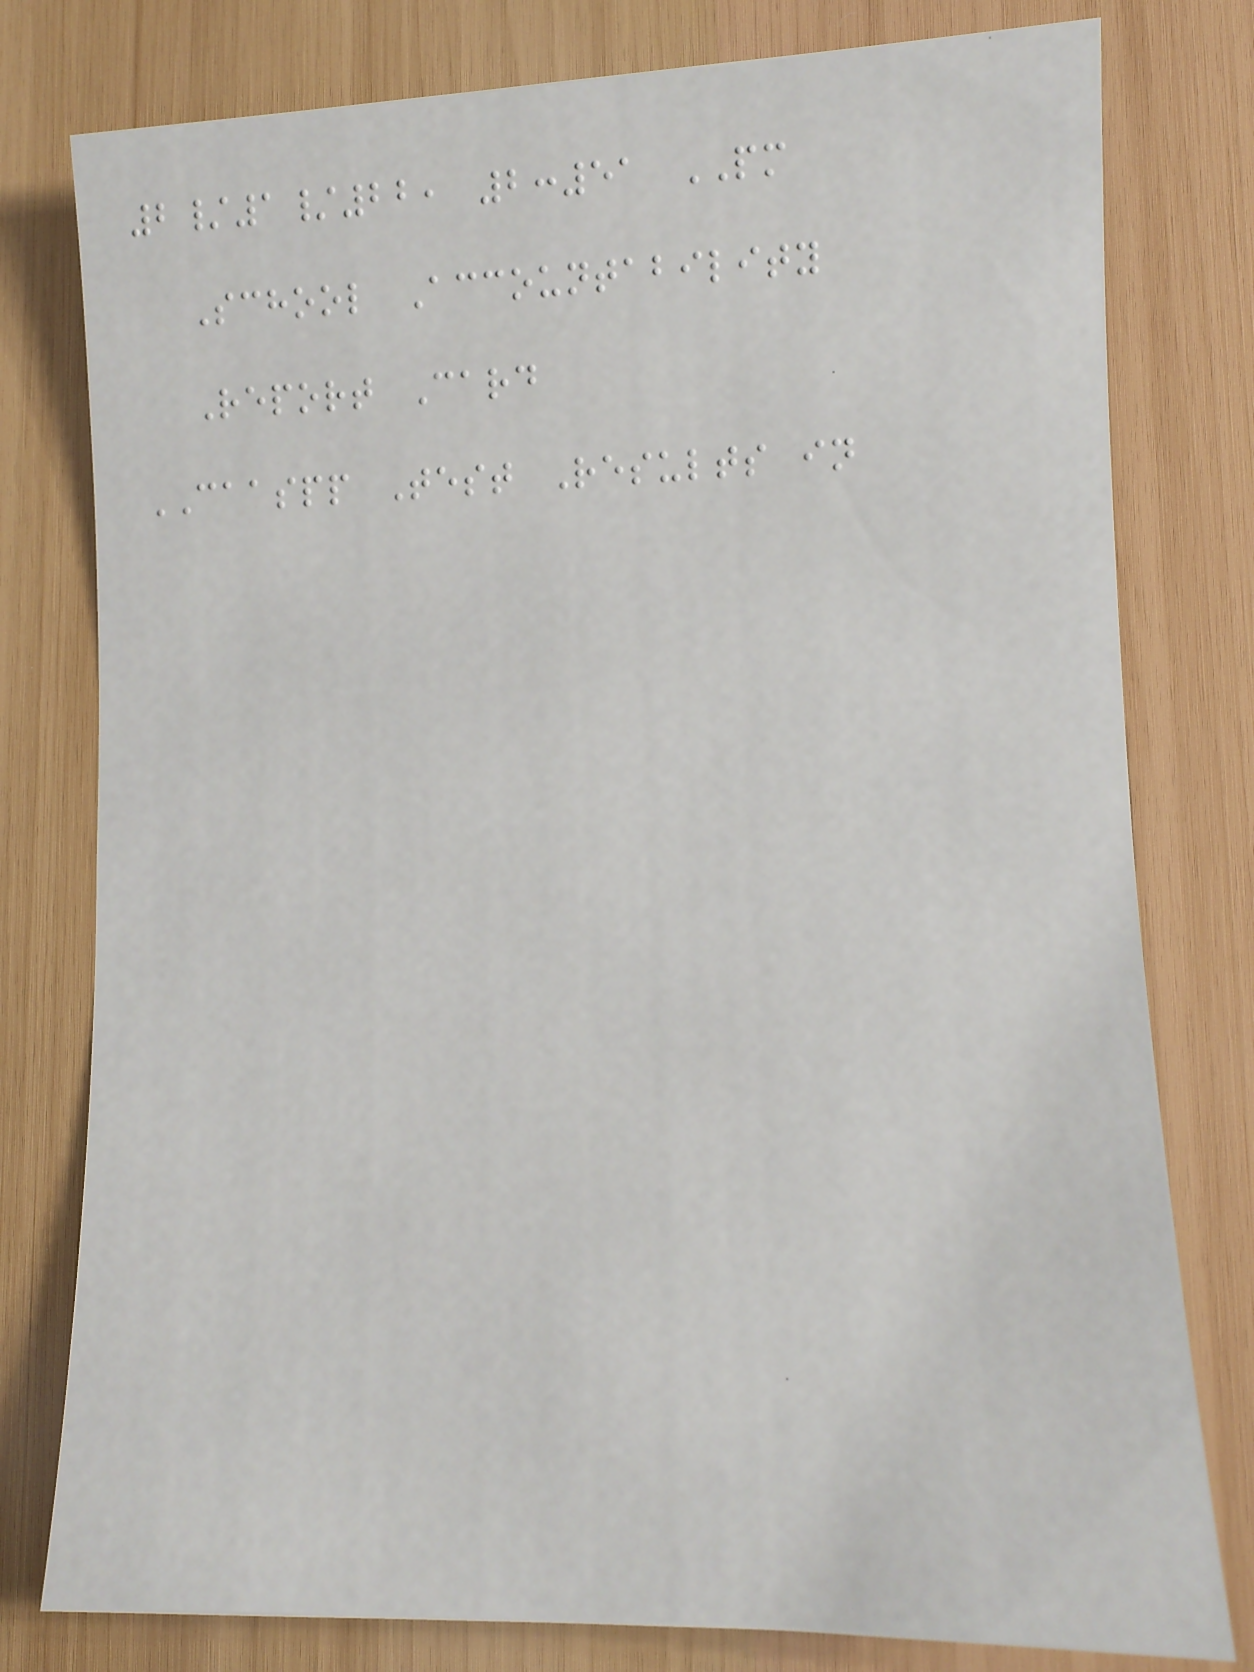2/1/22, 2:51 PM
School Accountability
Report Card
CAASPP Test Results in
